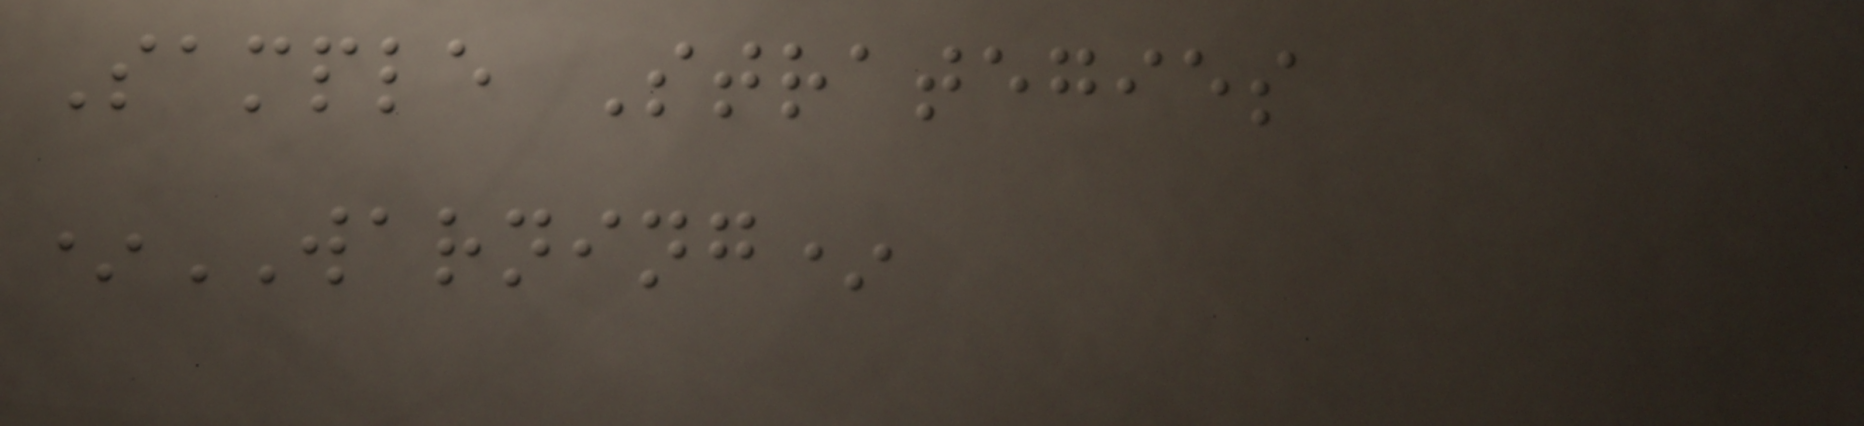Sample Strategies
*WARNING*
